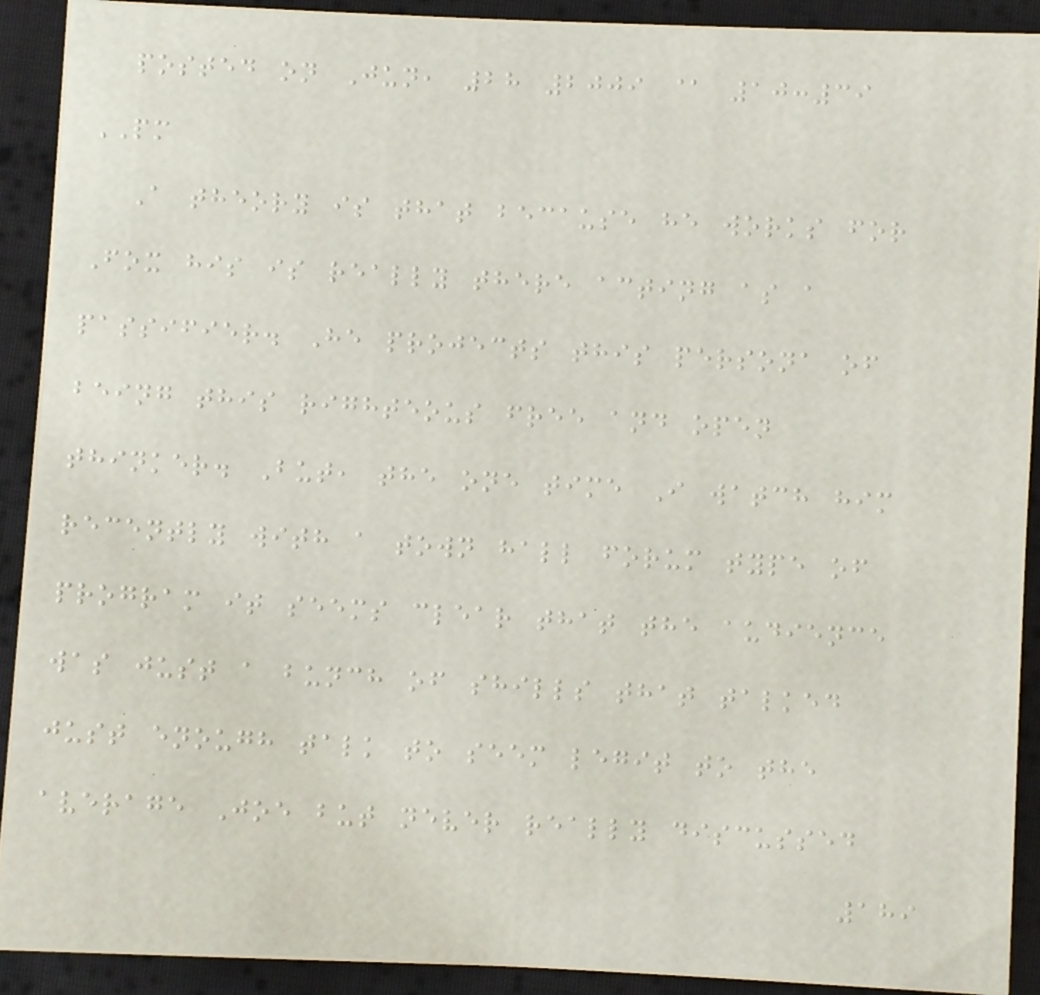posted on Jun, 28 2009 @ 10:39
PM
A theory is that because he works for
Fox his is really there acting as a
passifier. He projects this persona of
being this righteous free and open
thinker. But, the one time I watch him
recently with a town hall forum type of
program it seems clear that the audience
was just a bunch of shills that talked
just enough talk to seem legit to the
average Joe but never really discussed
189
